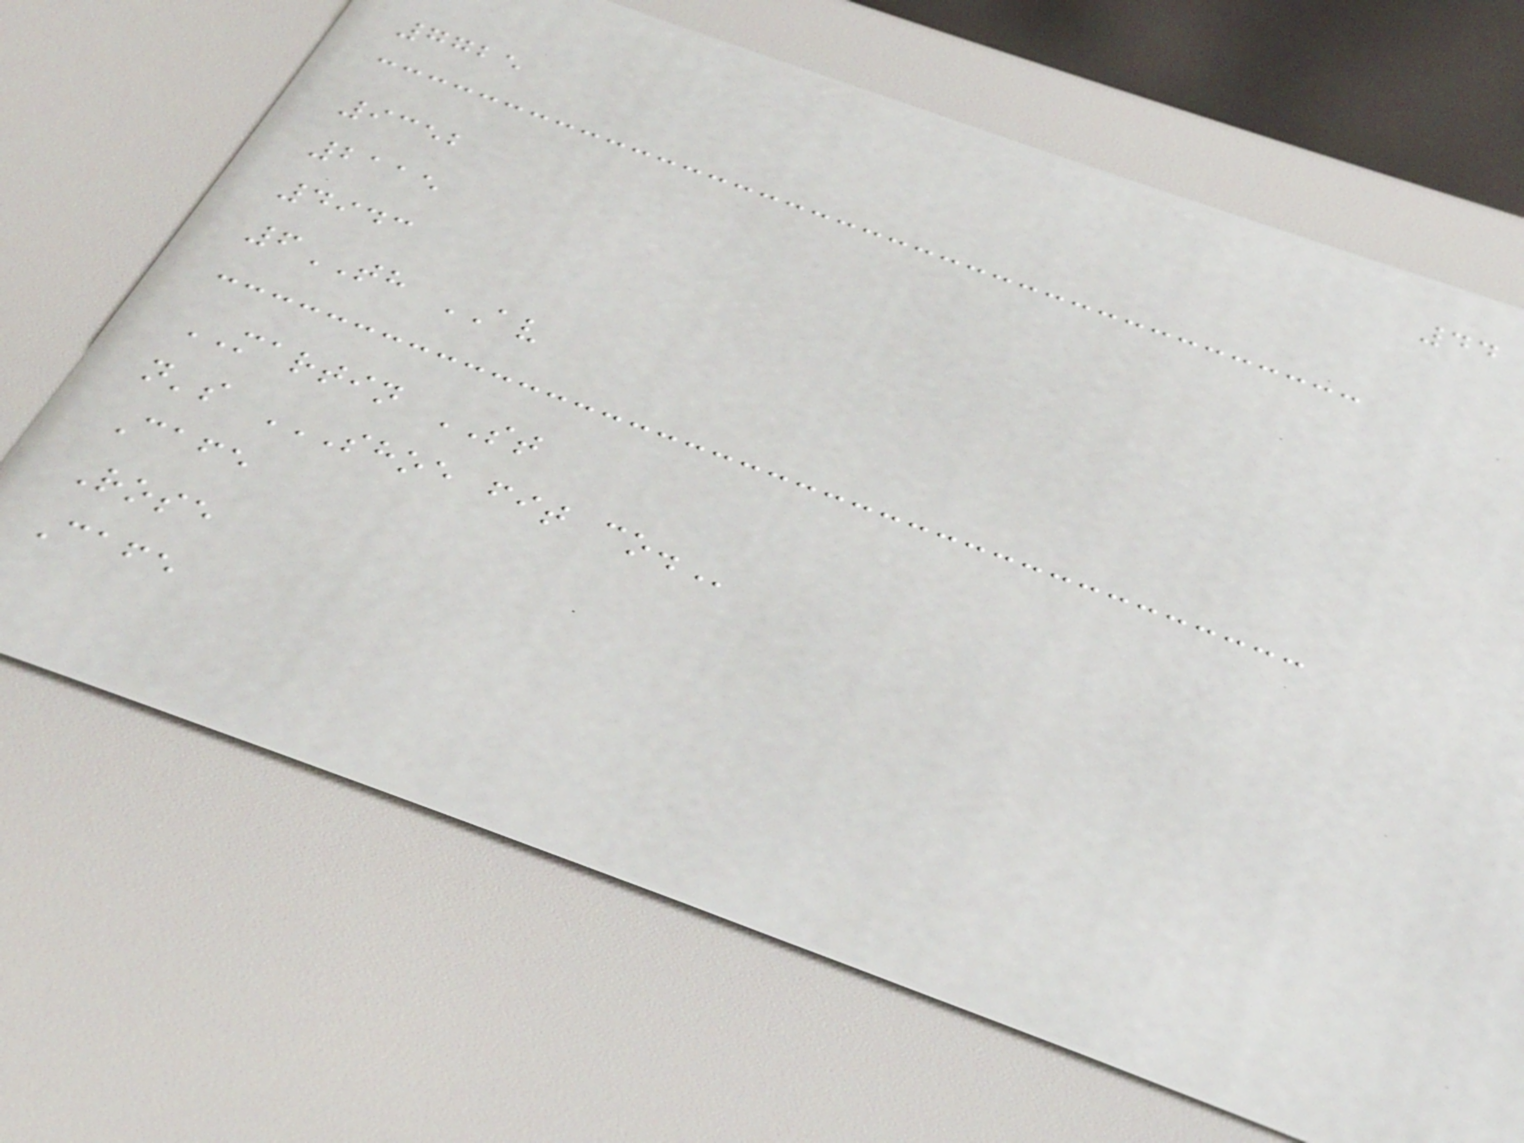44
7725
9352
2115
4943
6TH AV
MARTIN ST
n's SHOE FIT CO.
Cafe
Rose
Cafe
